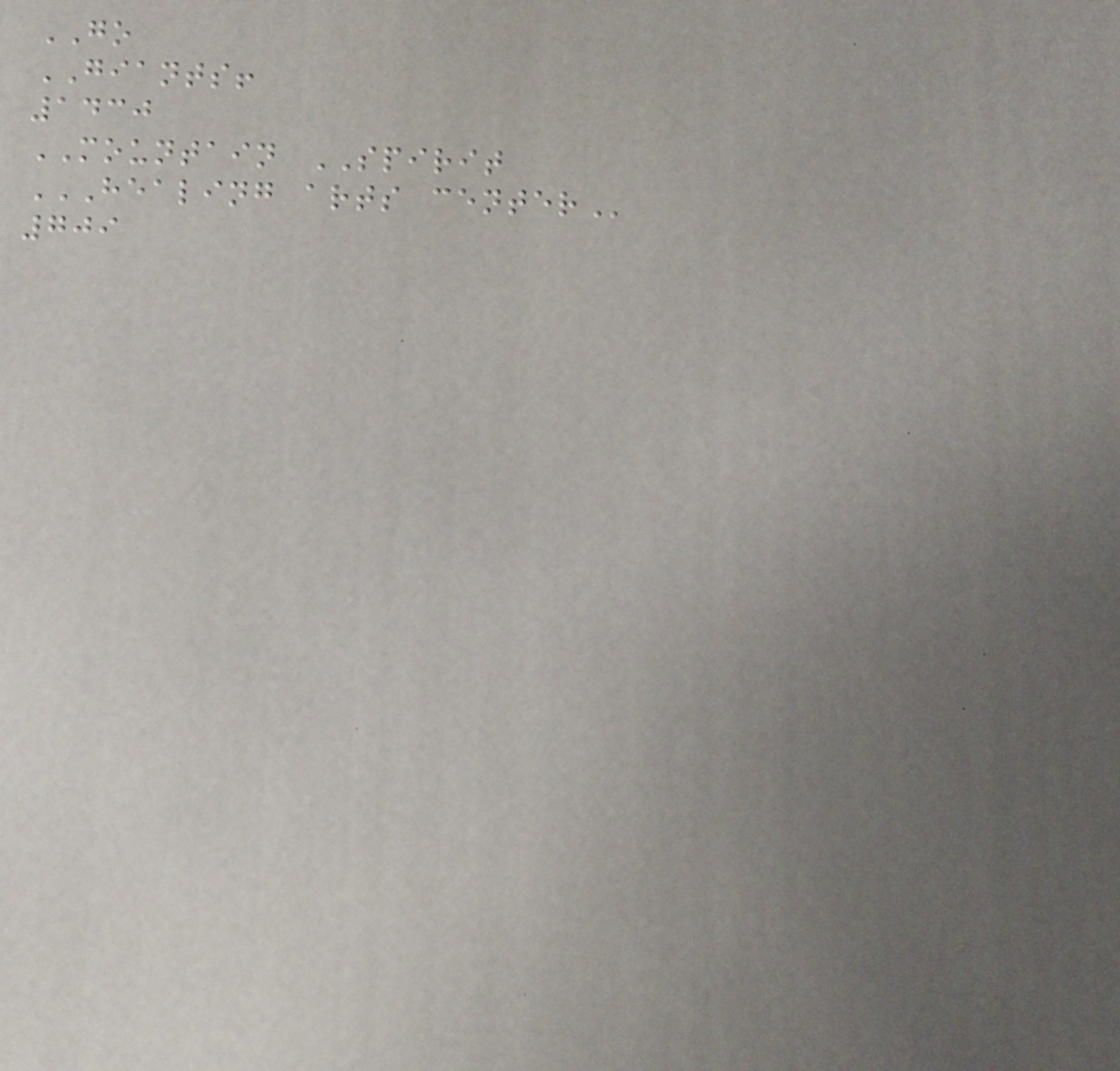GO
GIANTS!
1430
MOUNTAIN SPIRIT
HEALING ARTS CENTER
709
